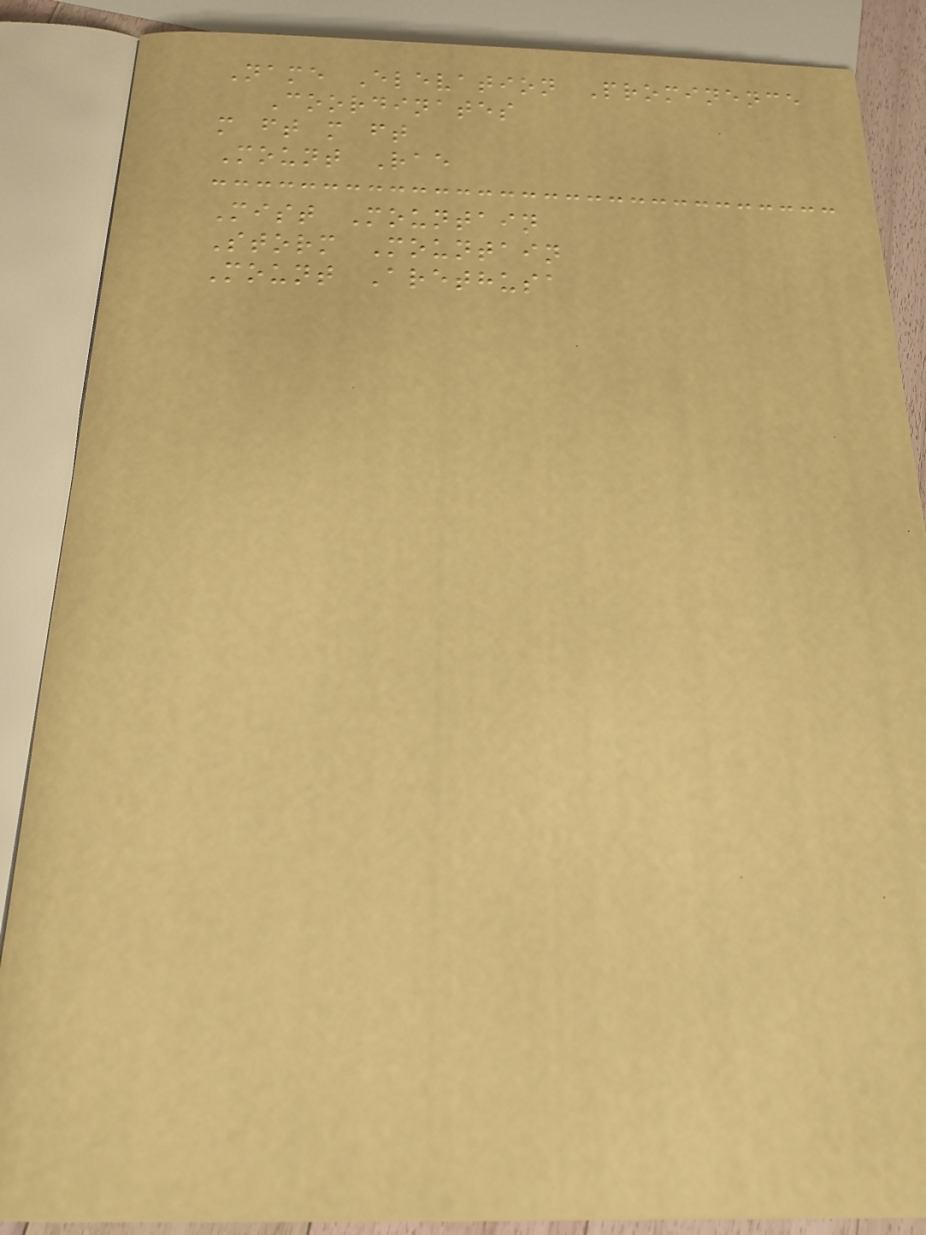Name Elevation Prominence
Coordinates
m ft m ft
Mount Rae
Mist Mountain
Storm Mountain
Mount Arethusa
